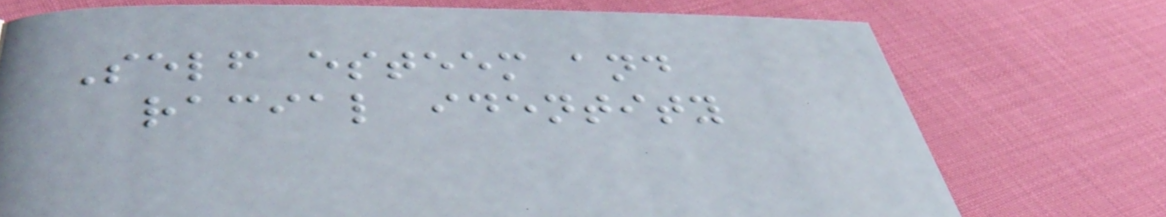Self esteem and
racial identity
